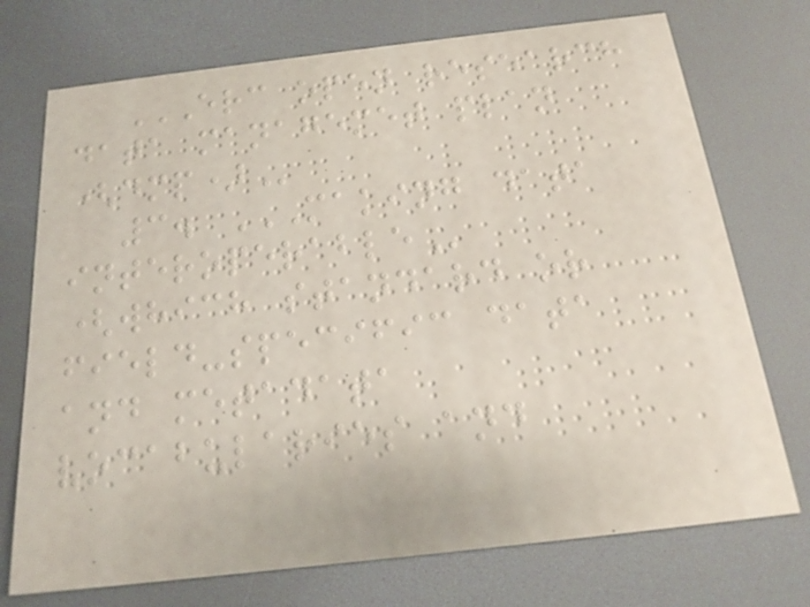ERC OPEN RESEARCH
DATA MANAGEMET PLAN
(DMP)
3. MAKING DATA
INTEROPERABLE
(which standard or
field-specific data
and metadata
vocabularies and
